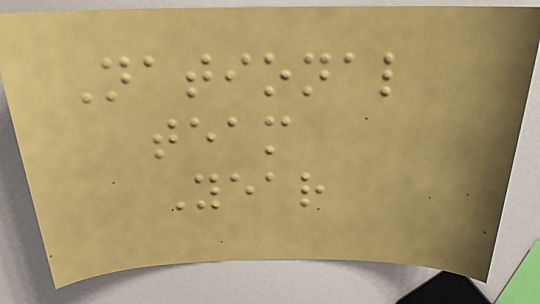National
team
Year
